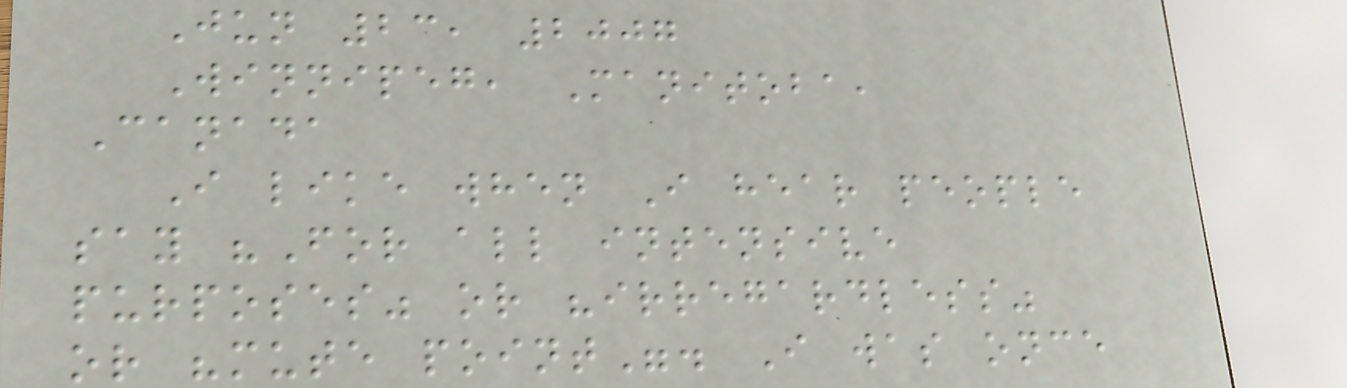Jun 23, 2007
Winnipeg, Manitoba,
Canada
I like when I hear people
say "For all intensive
purposes" or "irregardless"
or "mute point". I was once
